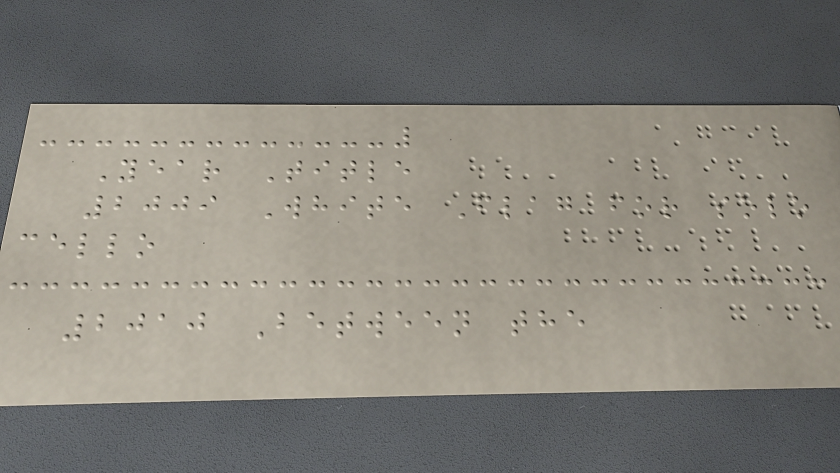Year Title
2009 White Flag for solo
cello
2010 Between the
